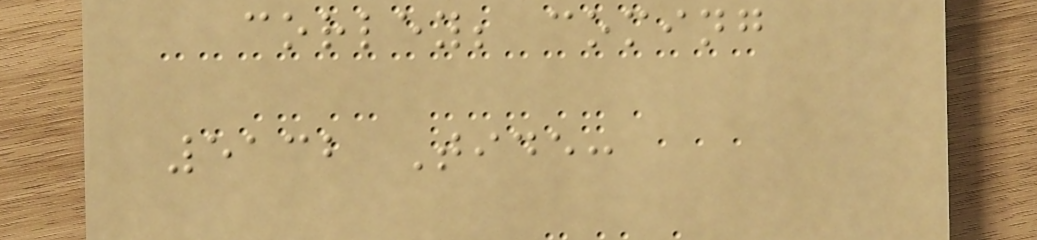corley; coming
5132 Tide:
